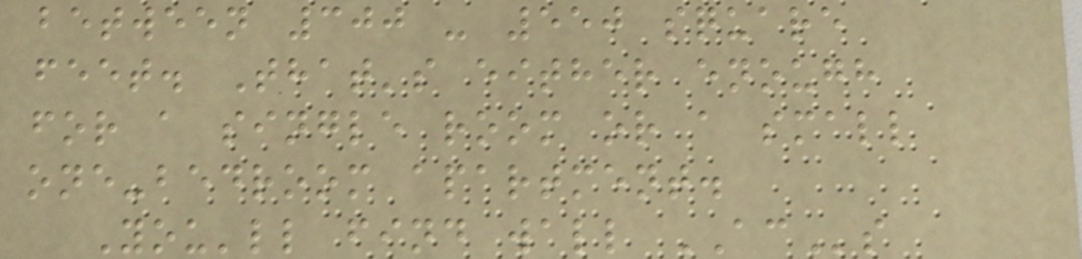between 300 - 550 square
feet. That's either enough
for a single room or a small
one-bedroom apartment.
You'll find wall ACs
